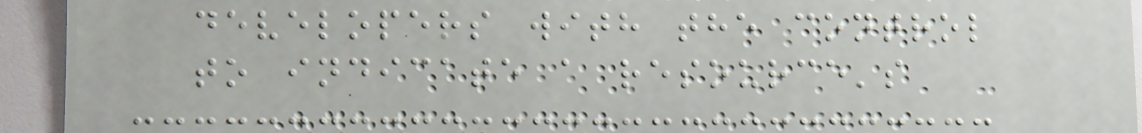developers with the control
to indicate a resource's
